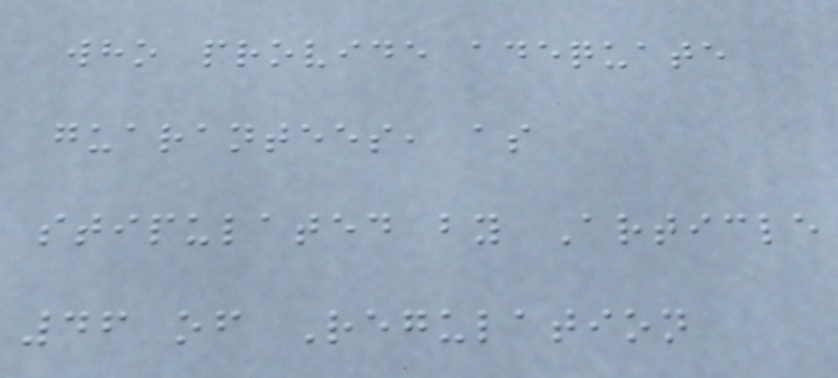who provide adequate
guarantees, as
stipulated by Article
46 of Regulation
